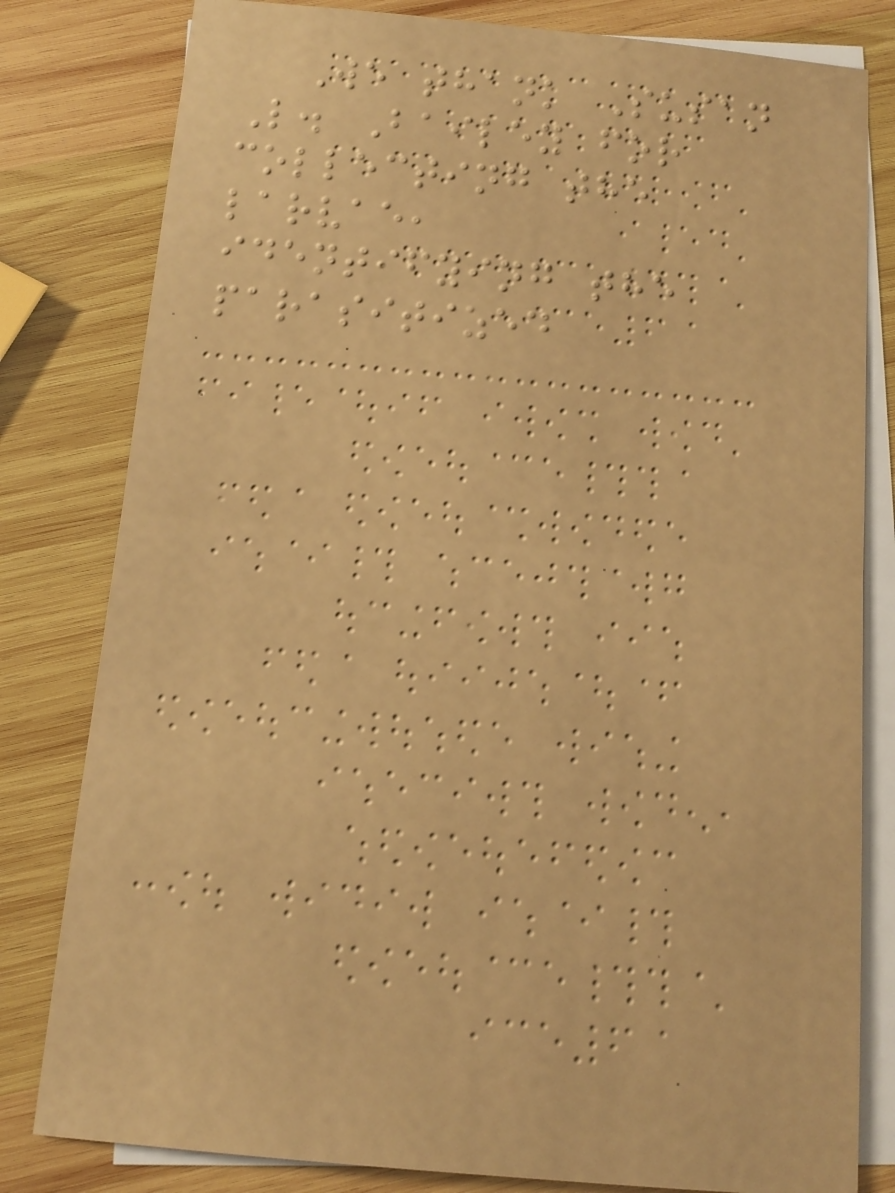We thank Susan
L. Bailey for
collecting the
larvae,
identifying the
parasitized
